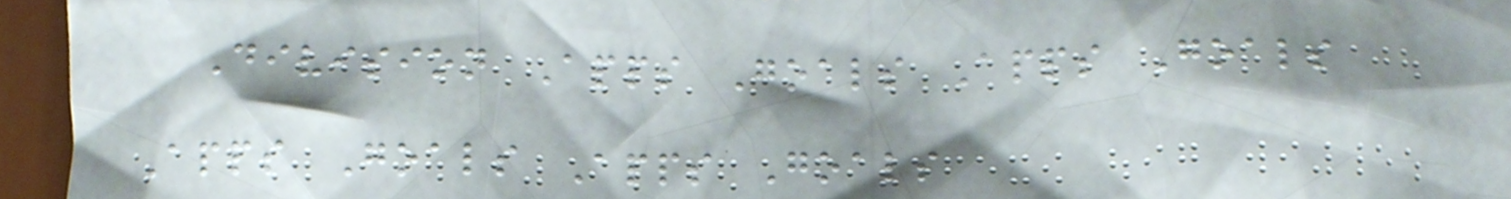Division Apps Goals Apps Goals
Apps Goals Apps Goals
